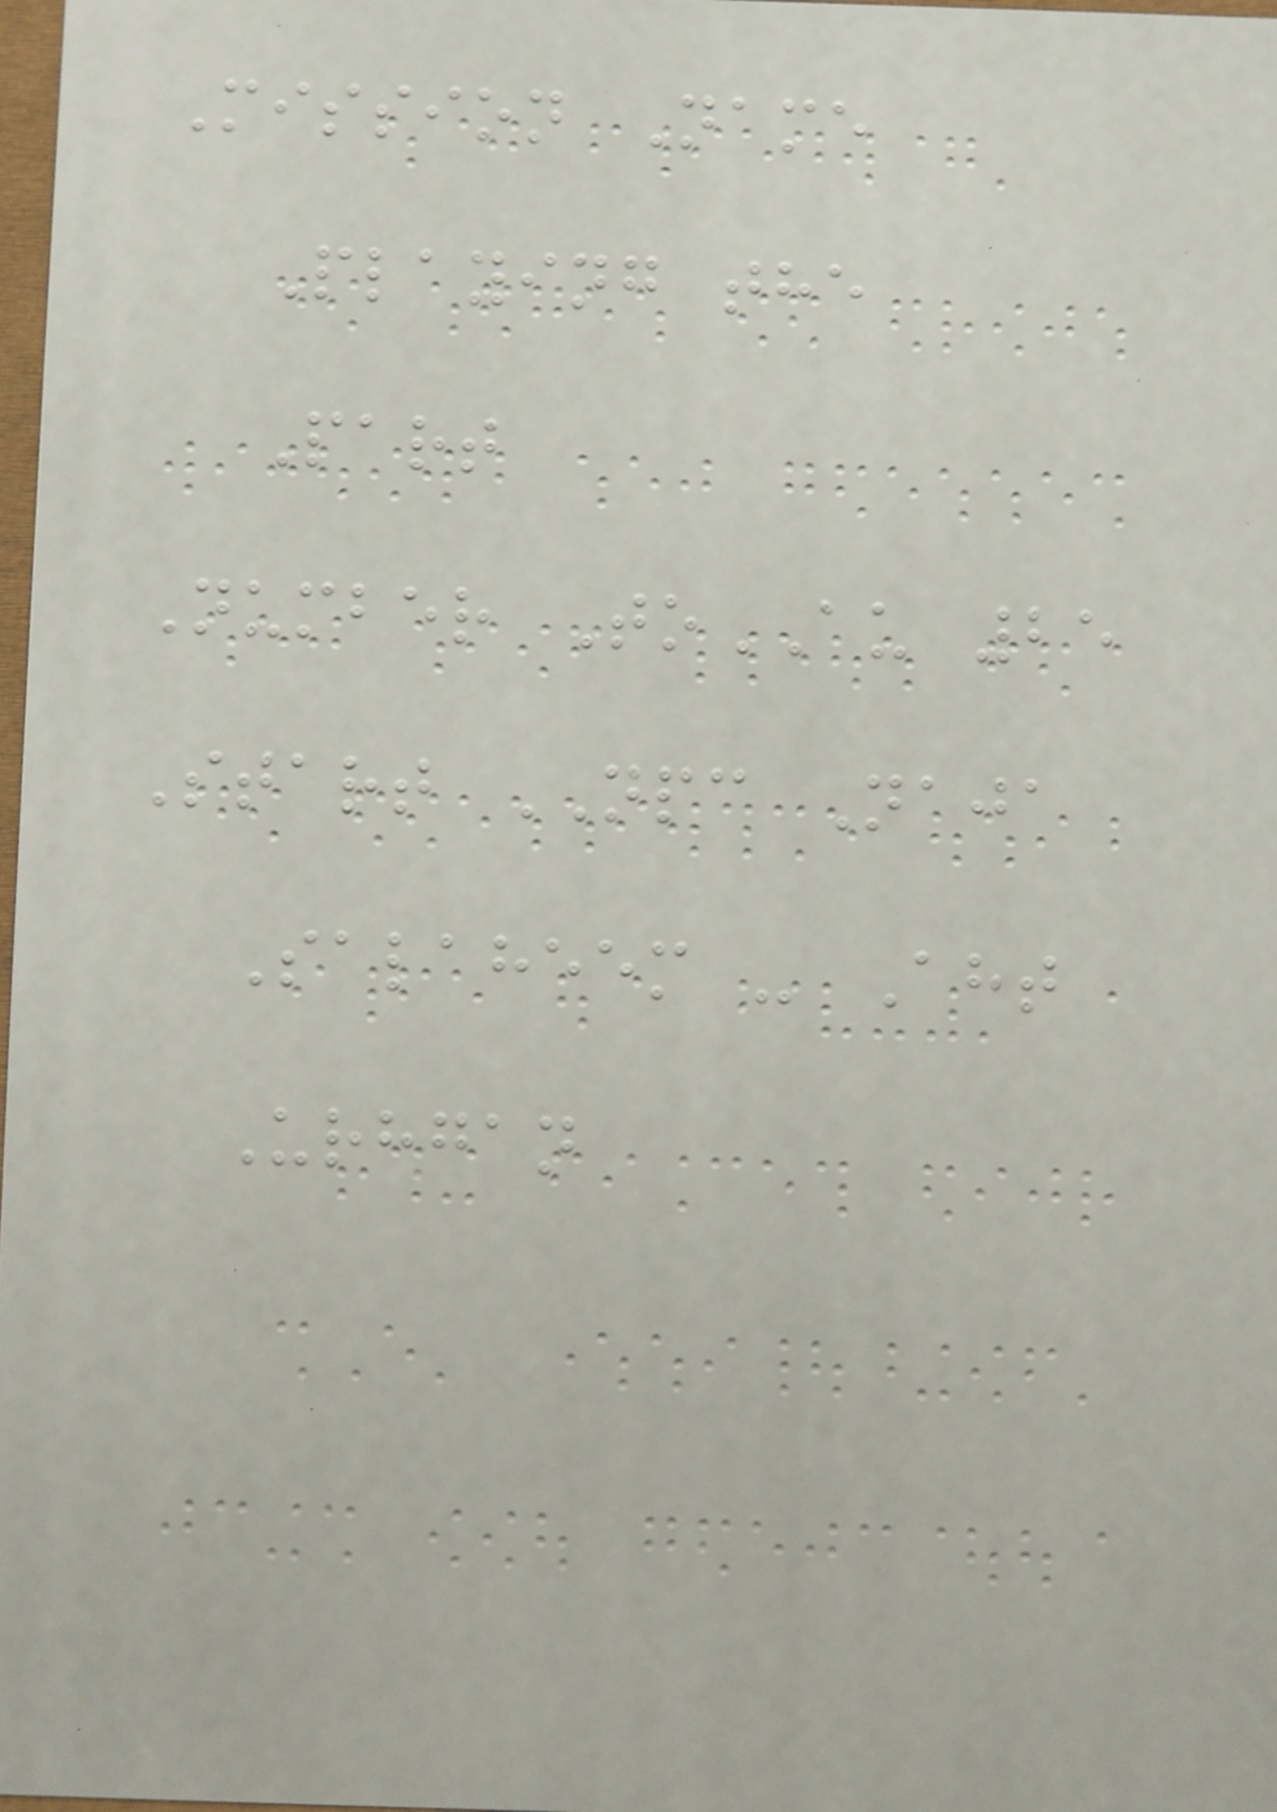Mission Name
Playing the
Part
Number ToAU 25
Start NPC Naja
Salaheem - Aht
Urhgan
